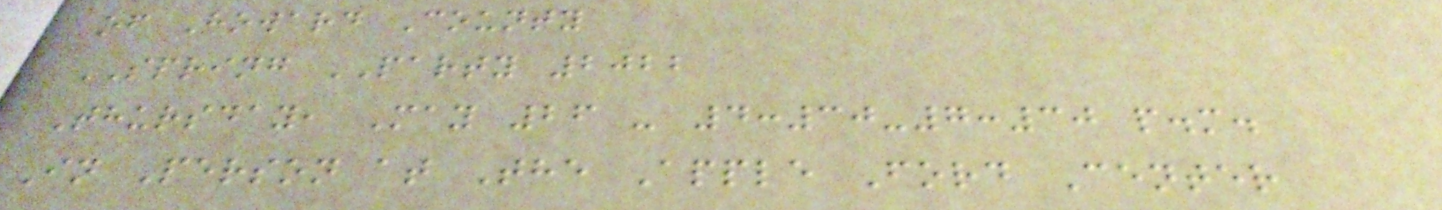of Howard County
SPRING PARTY 2022
Thursday, May 26 - 4:30-7:30 p.m.
In Person at The Apple Ford Center
